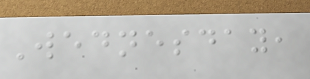Wednesday,
